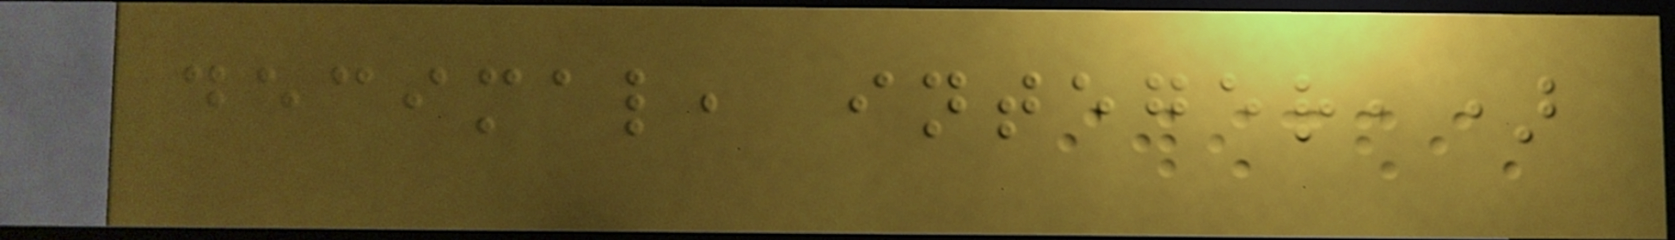decimal, integer,)
